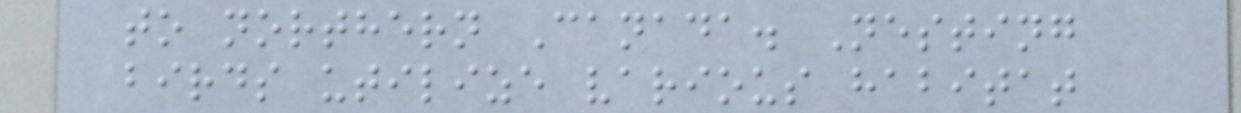to northern Canada. Nesting
birds utilize various habitat
